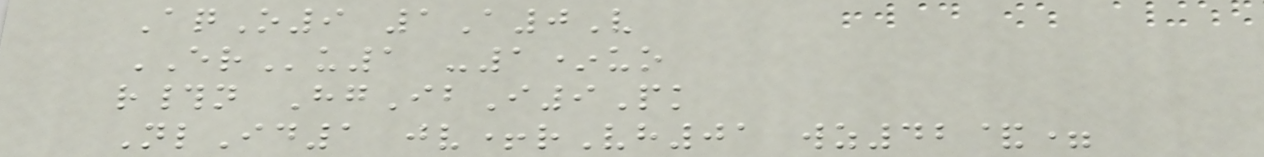AqO9 1A0V
ERu1 -1*uo
r#n HgIbI9Pk
NlId1 jv+rVh01 wz42&=
